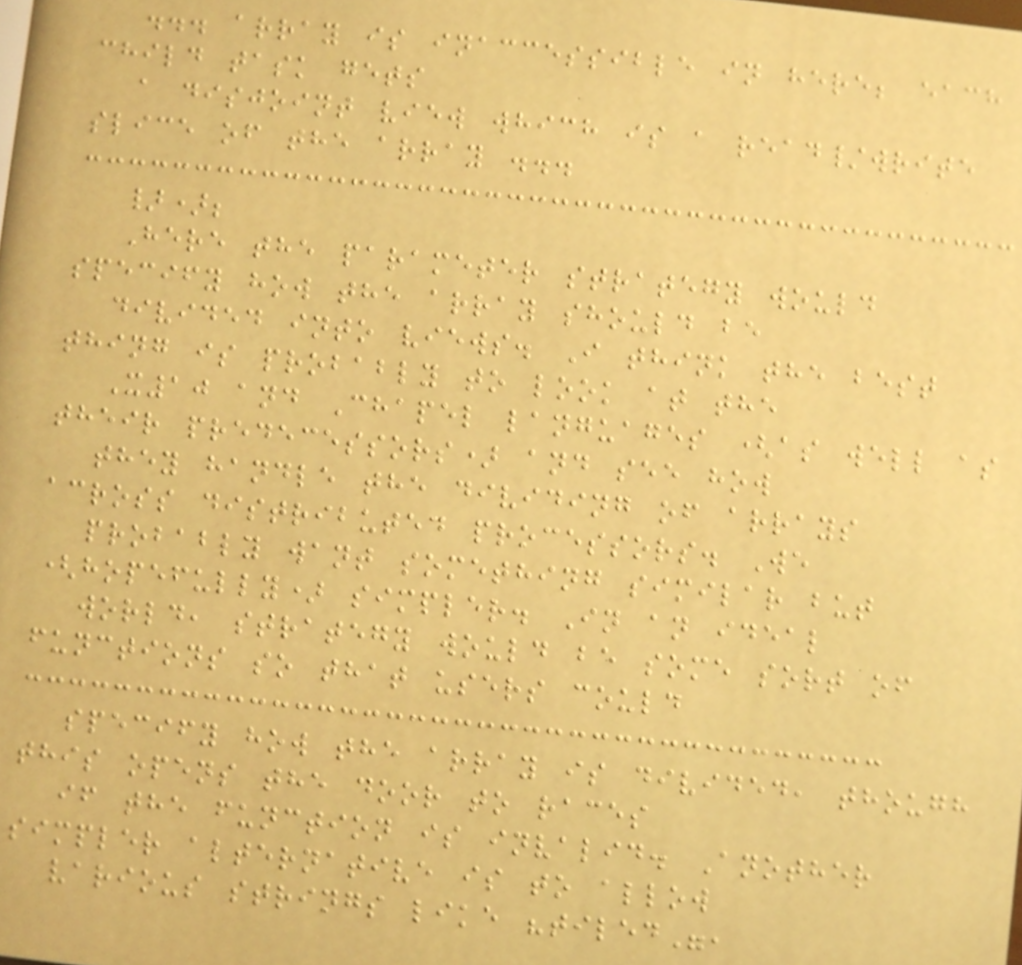... array is inaccessible in here; each
child task gets
a disjoint view which is a read/write
slice of the array ...
});
Here the parameter strategy would
specify how the array should be
divided into views. I think the best
thing is probably to look at the
X10 and Chapel languages (as well as
their predecessors) and see how
they handle the dividing of arrays
across distributed processors. We
probably want something similar but
(hopefully) simpler. In an ideal
world, strategy would be some sort of
functions so that users could
specify how the array is divided, though
this opens the door to races
if the function is invalid. Another
simpler alternative is to allow
various strings like "tiled",
